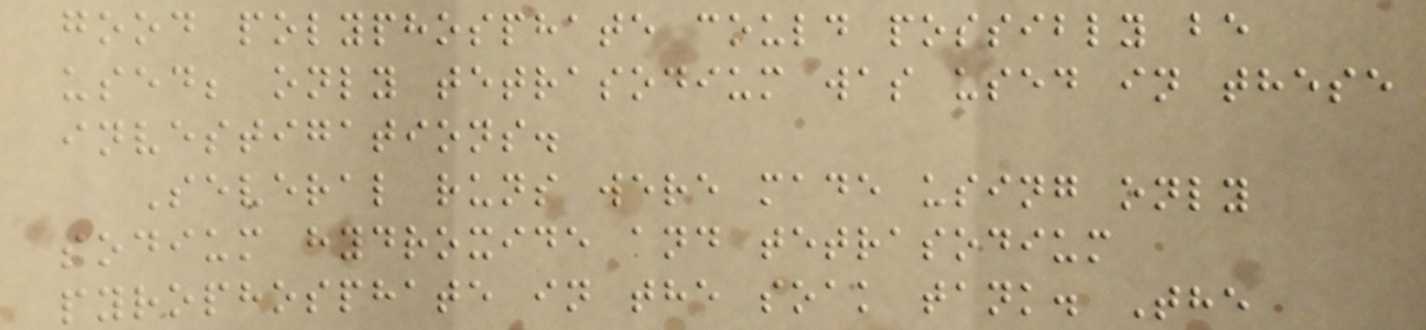good polyphosphate could possibly be
used; only tetrasodium was used in these
investigations.
Several runs were made using only
sodium hydroxide and tetrasodium
pyrophosphate in the soak tank. The
